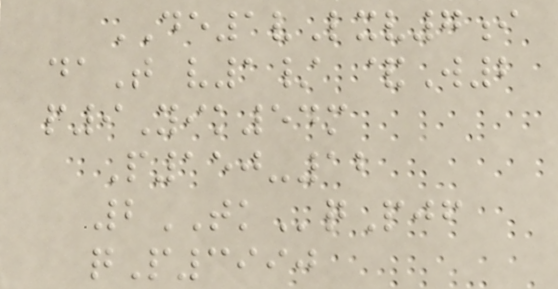DE1vLxv7i
daT v1/ &W2
p9Yik54m
P150-12
2TKqPjf
qP3990
